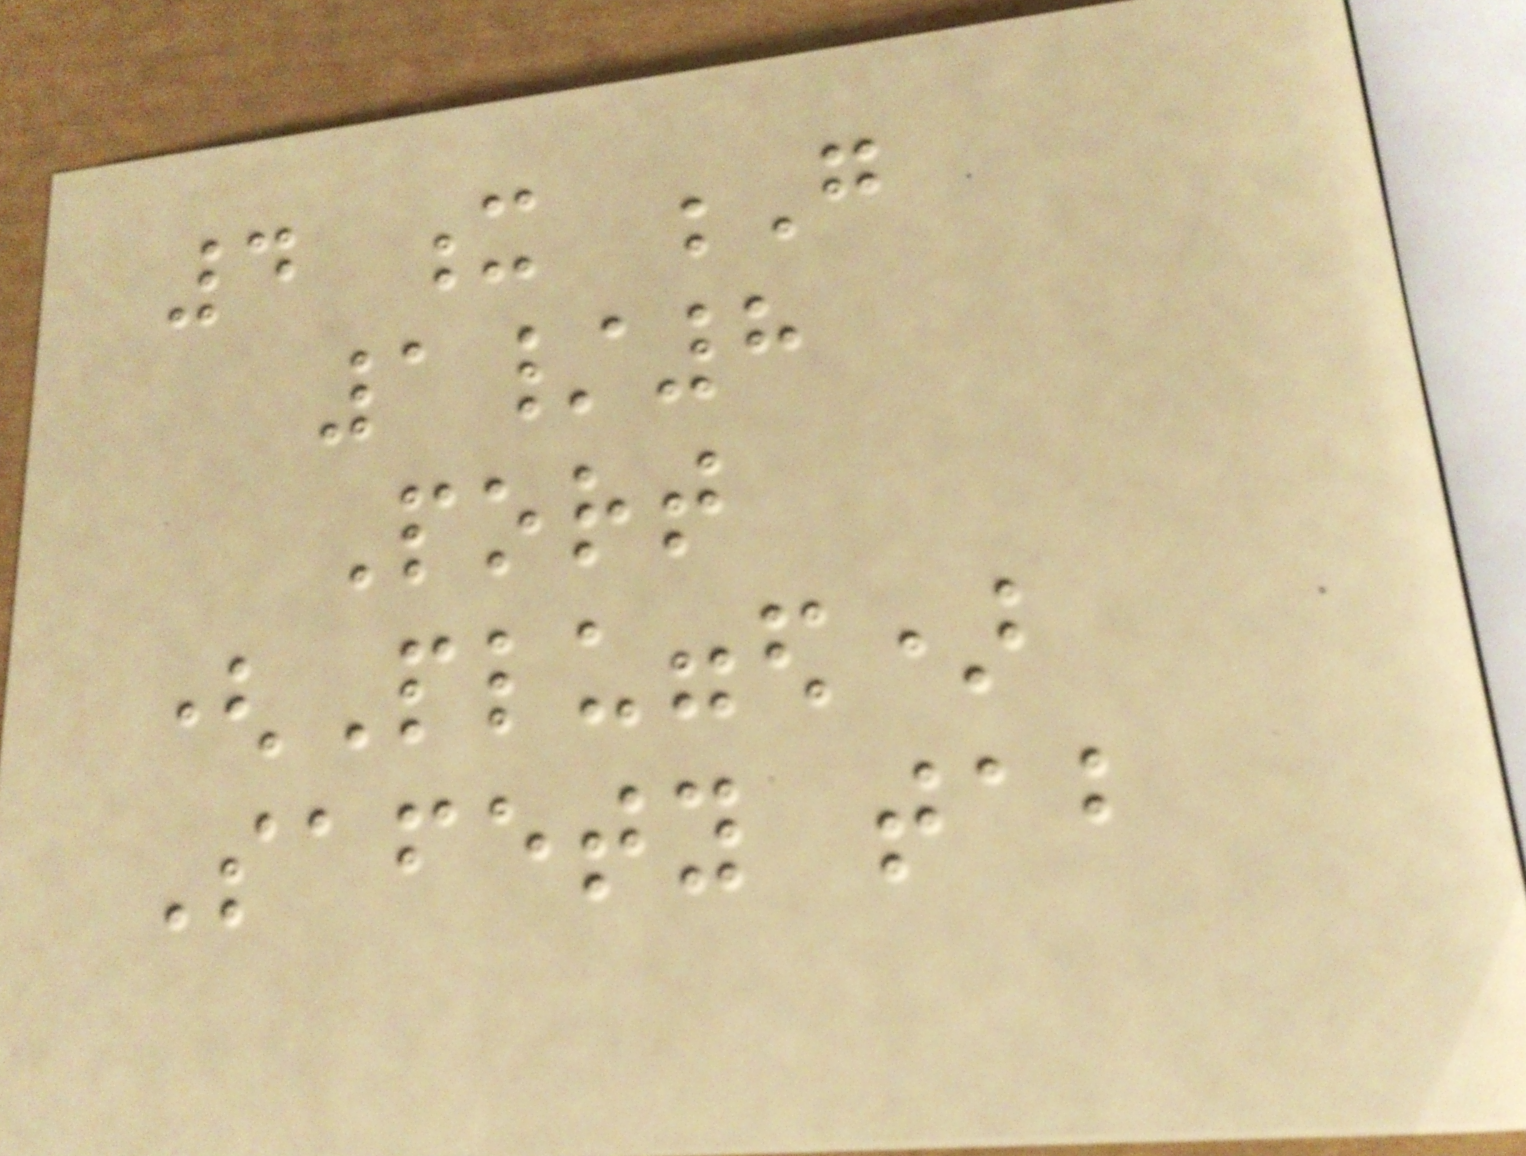4 x G
1/8
Port
(Plugged)
Safety tab
